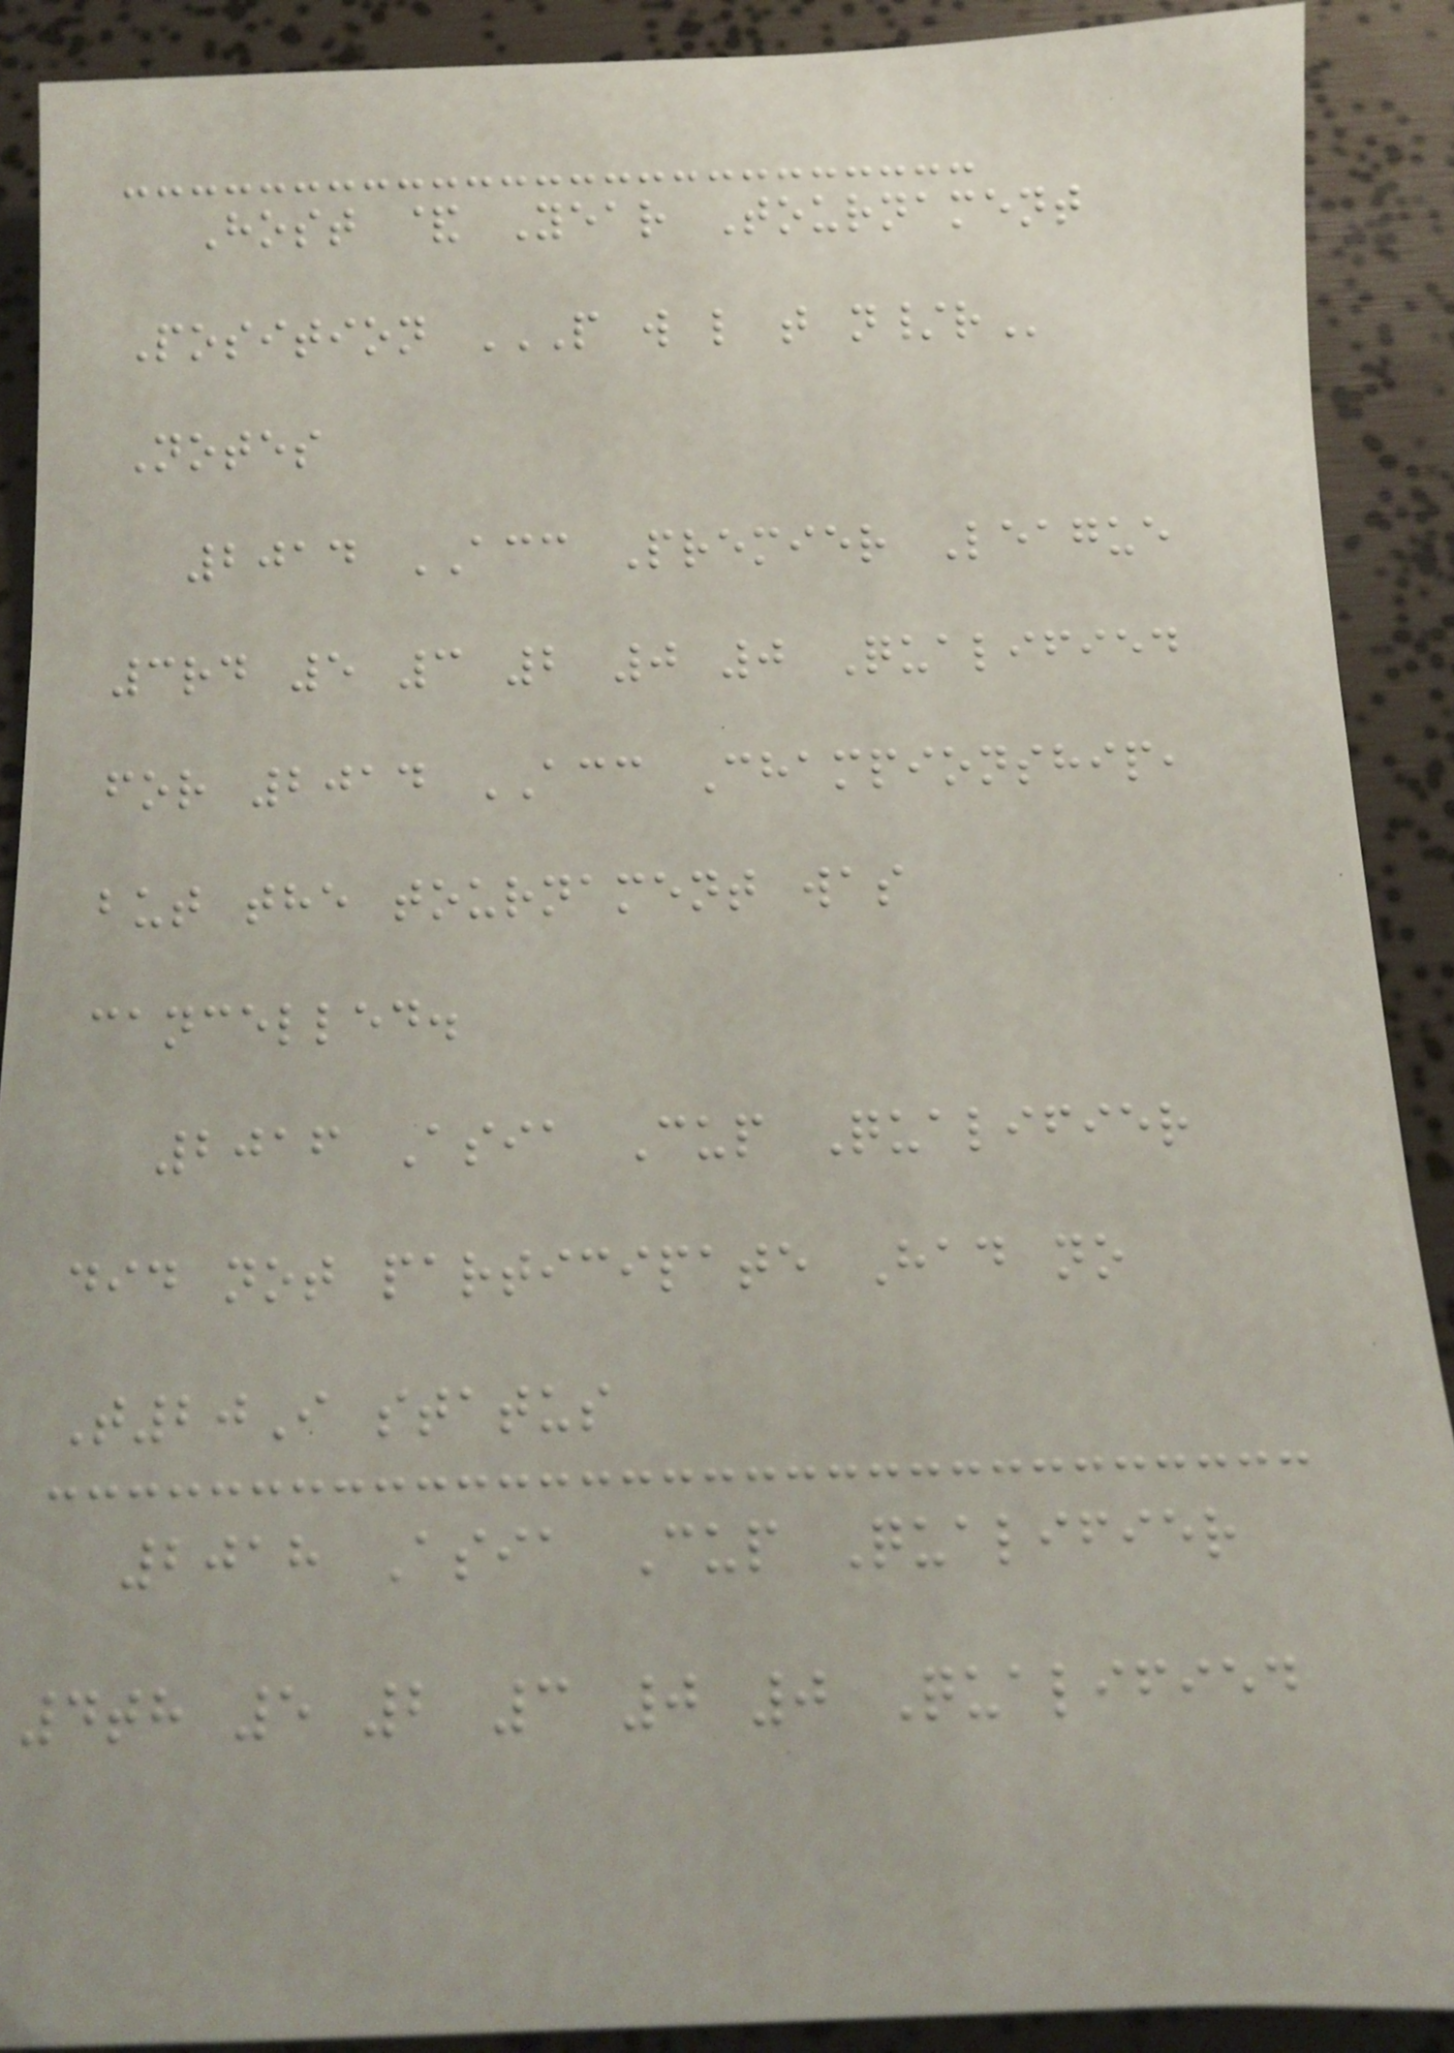Host & Year Tournament
Position P W L T N/R
Notes
2014 ACC Premier League
3rd 5 3 2 0 0 Qualified
for 2014 ACC Championship,
but the tournament was
cancelled.
2016 Asia Cup Qualifier
did not participate Had no
T20I status
2018 Asia Cup Qualifier
4th 5 2 3 0 0 Qualified
